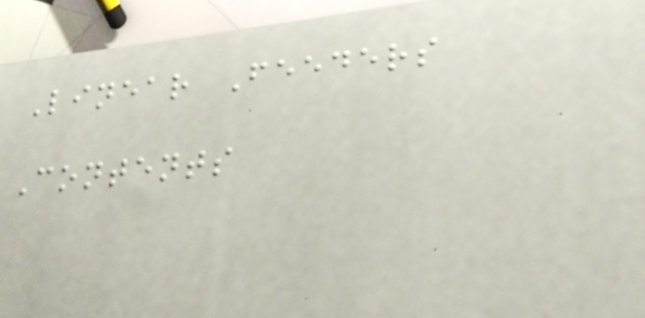Linear Feeders
Contents
